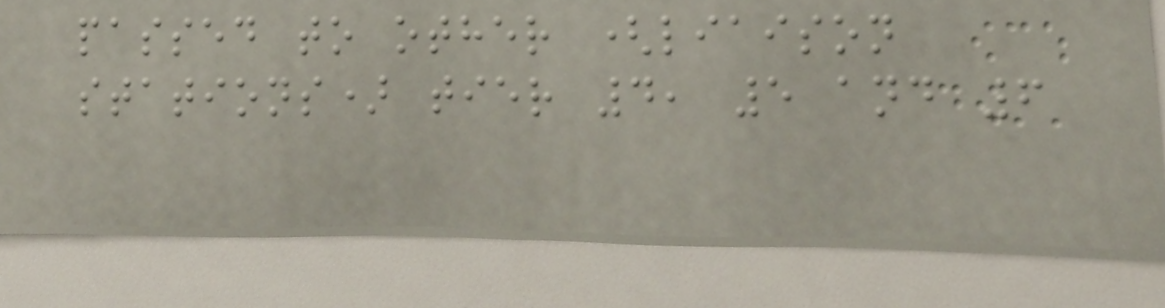passed to other (liaison
stations) tier 4, 5 and 6
